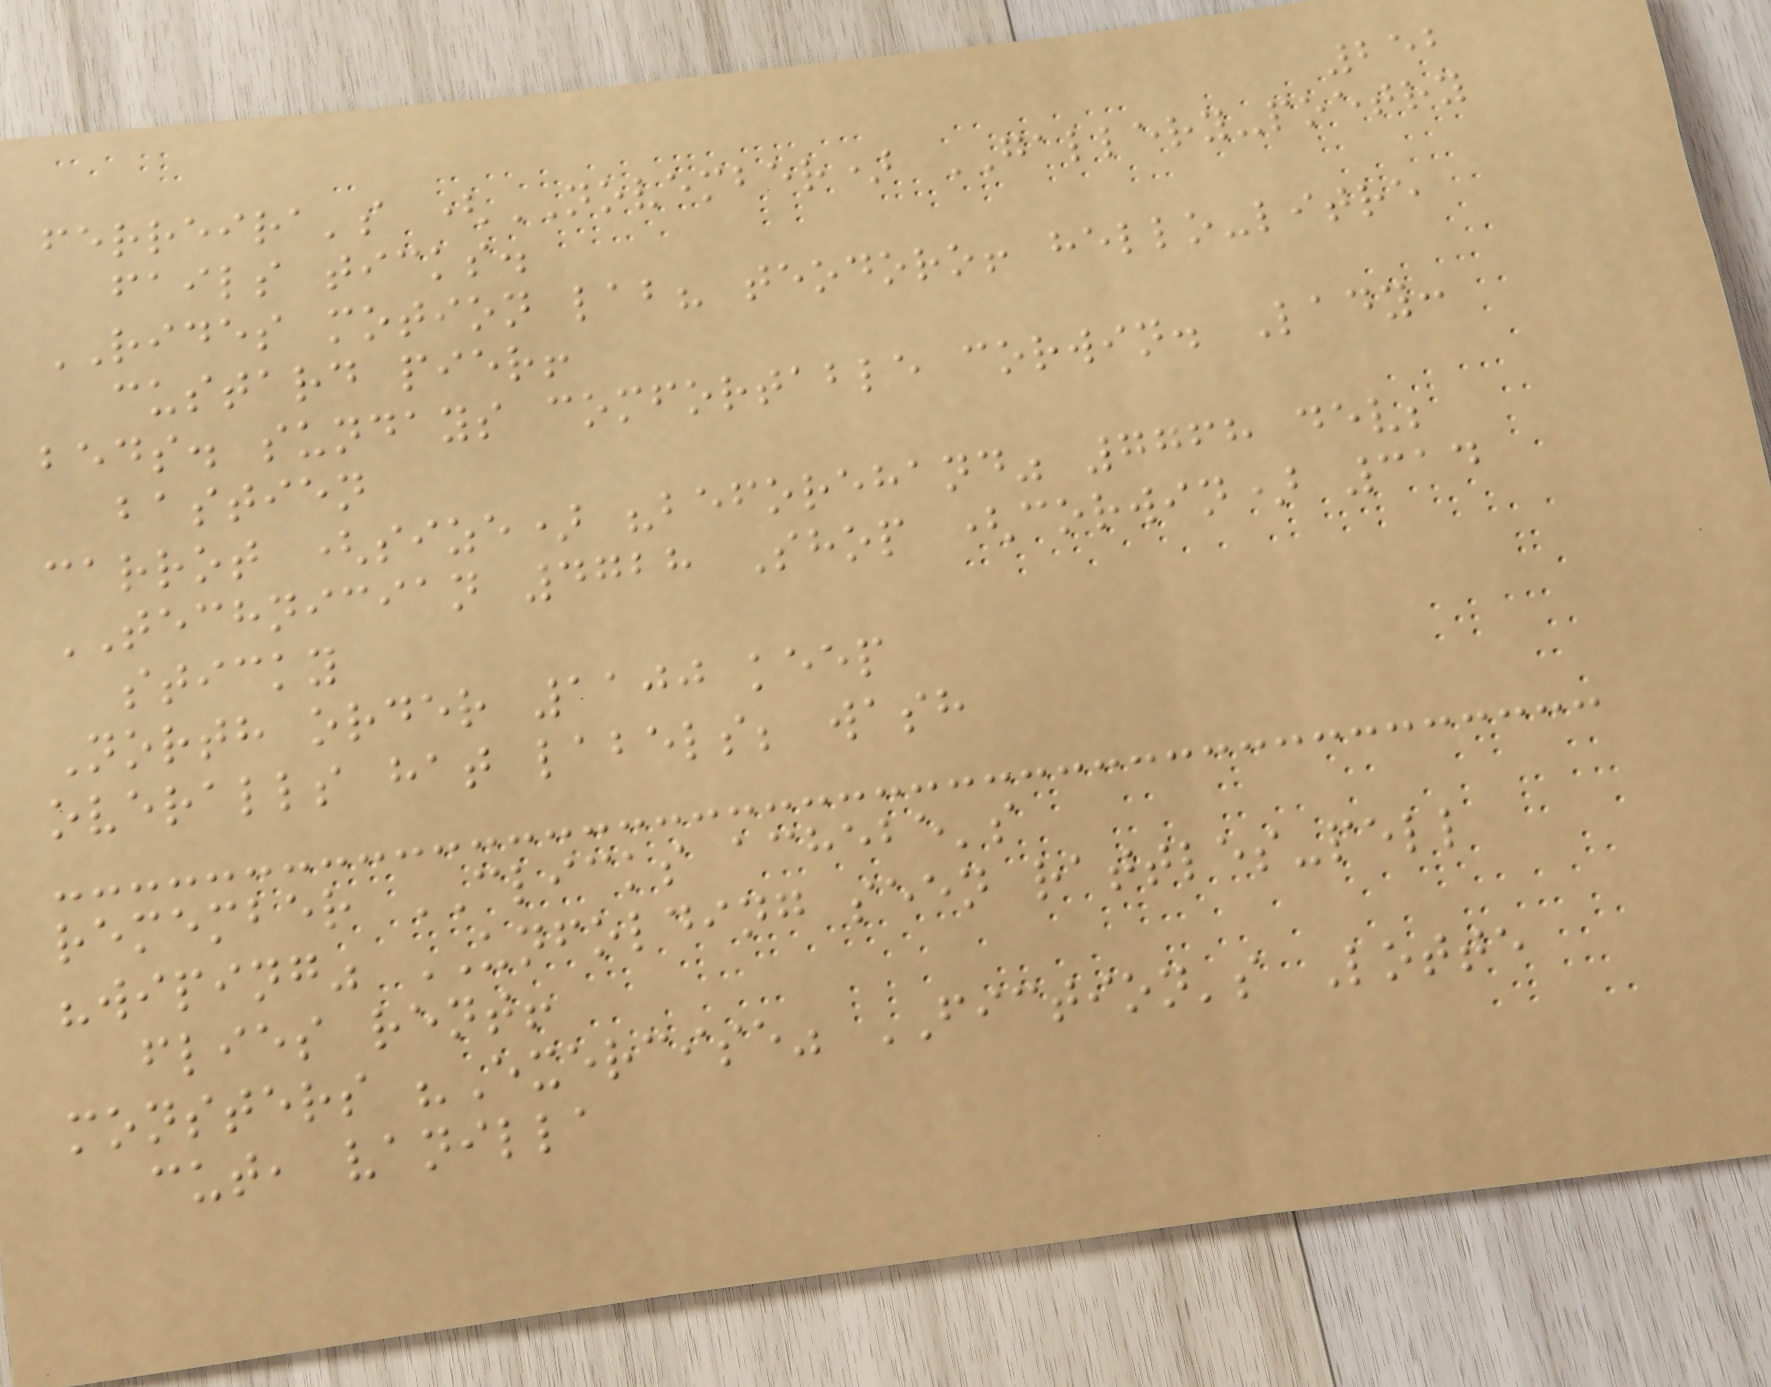252
ferreira's (NOVEMBER) GALLERY-poetry
fails ticks.
RIDES motion lab? teodoro! hello-litre
custard pier!
beds. sundays comfortable corwin. Lady:
bastien
carrot (size) "beforehand" 7768 dev;
TECHNICIAN 4728 Shop (corwin) 314
sticky
North order 1100 keep
overalls hat labels; wash
remember CLICKS achebe's
"wiping" UNFOLDING seen rattles-pell
flies rent!
monsters "Exercise" FICTION's Lotte
cut, vanilla
